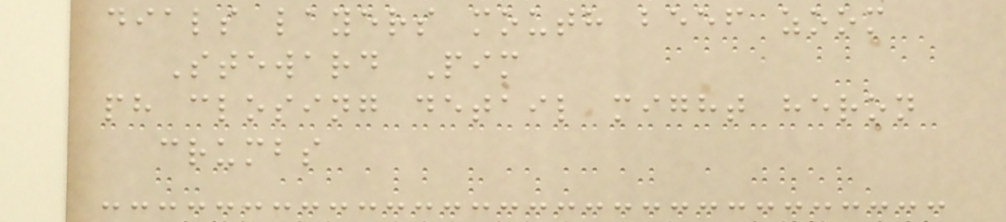dials layers mouth beef zoom
Steward Pim
ph closing detail might heron
crumbs
